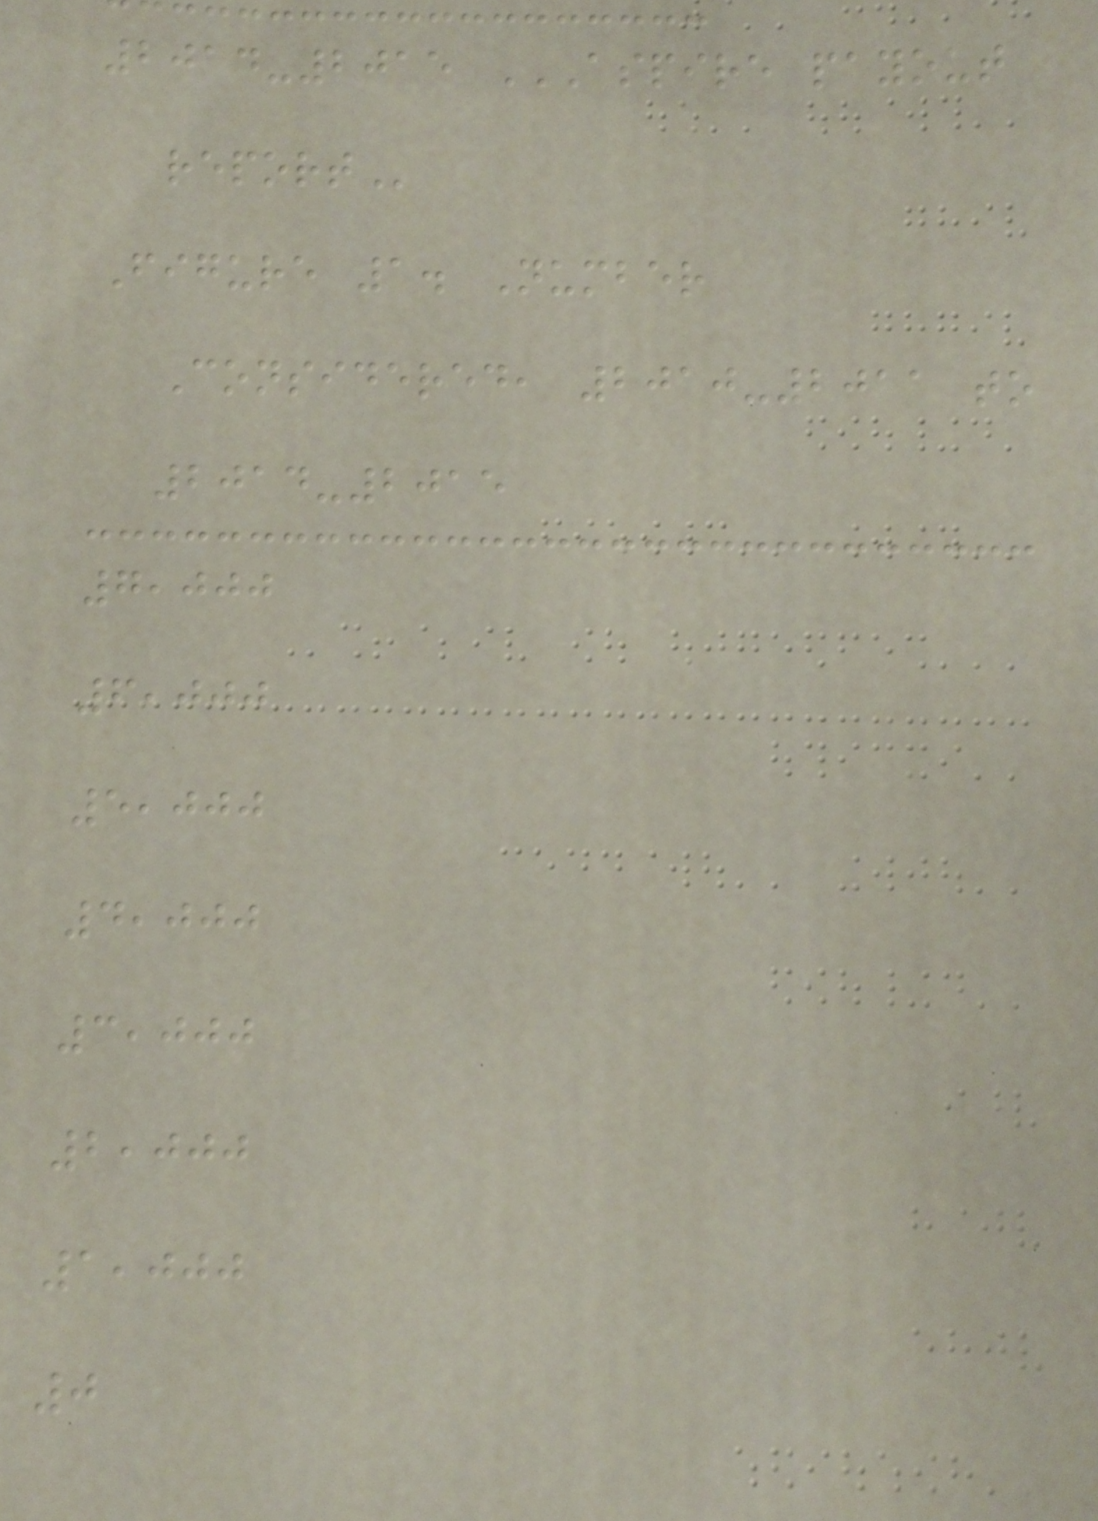2014-2015 ASPIRE PAYOUT
REPORT
Figure 1. Number
Considered, 2010-2011 to
2014-2015
7,000
6,000
5,000
4,000
3,000
2,000
1,000
0
